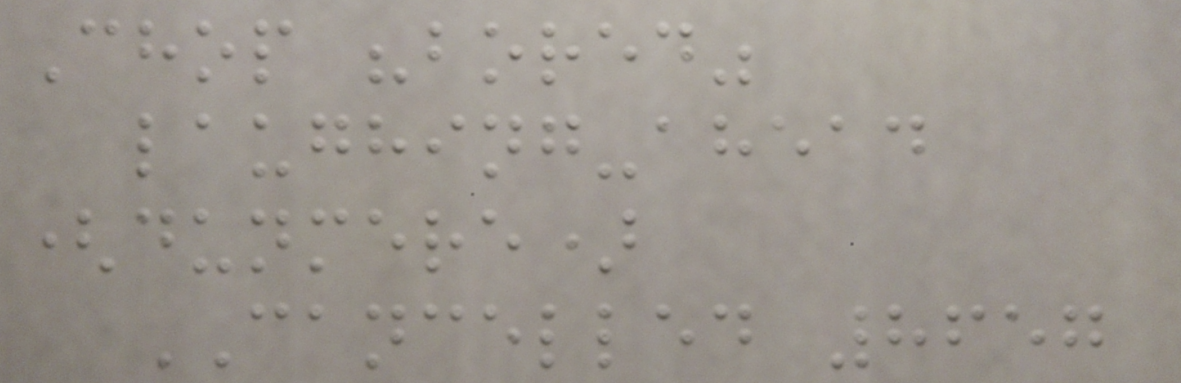Chop "bored"
laughing-ahead
(dunmere)
CANCELLED 8657
